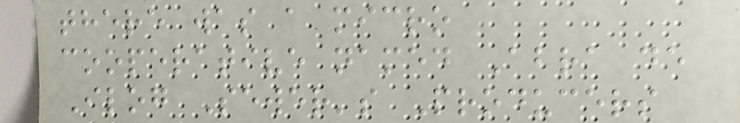there was a micro
cooperative named Abra de
Ilog Sewer's Producers
